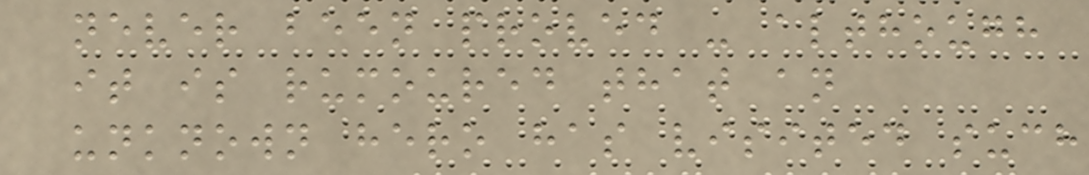never been proved - although
it is rumoured that an
unknown hero has visited such
